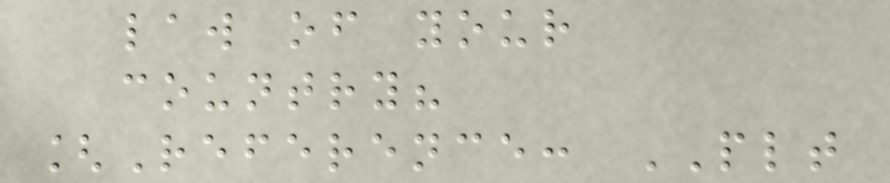law of your
country?
[Reference: PLT
